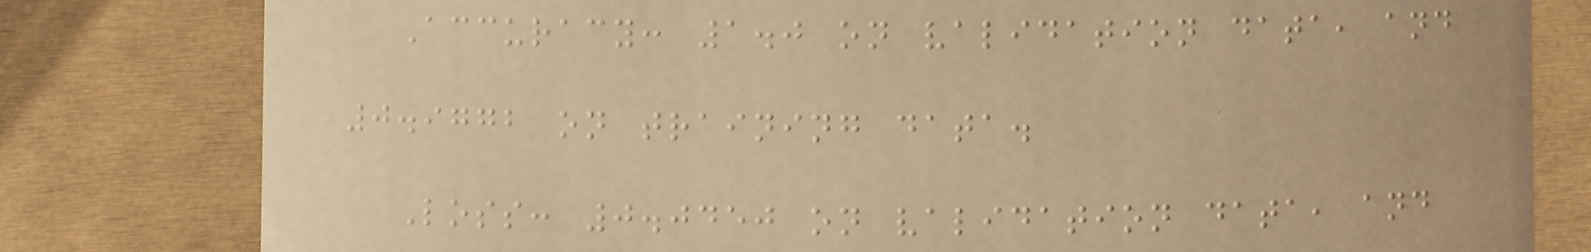Accuracy: 1.0 on validation data, and
0.9772 on training data.
Loss: 0.0450 on validation data, and
